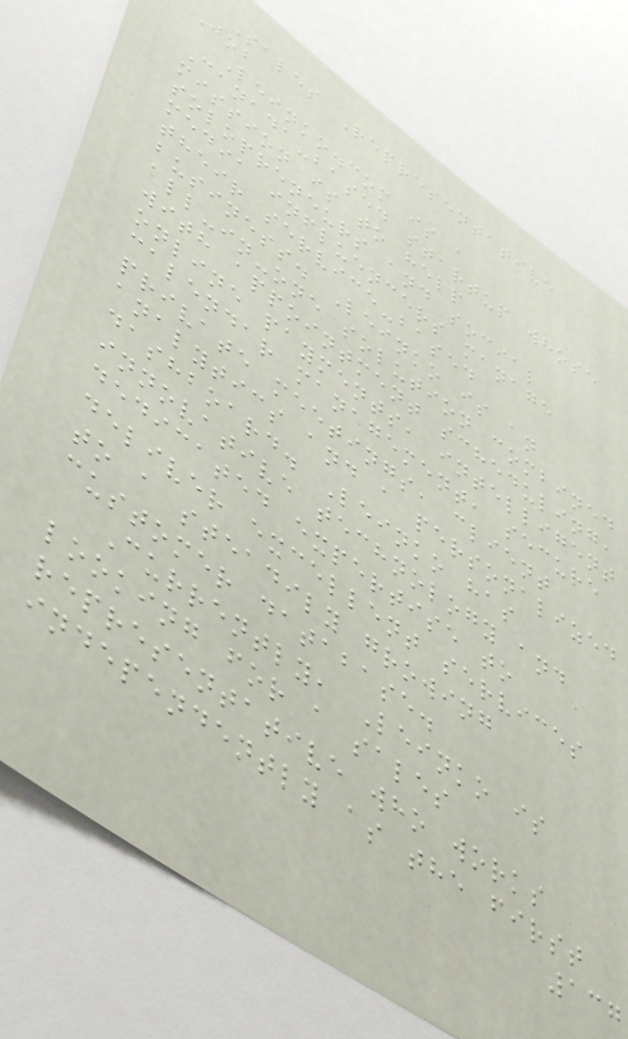Sales Representative
Job
Leinko.com is a
Canada-based startup whose
mission is to help
solopreneurs and social
media influencers manage
their service-based
business. Leinko is an
all-in-one solution combined
with appointment scheduling,
online payments, intelligent
calendar management, secure
private meetings, client
analytics and a personalized
dashboard. Leinko has
innovative technology and
dedicated expertise to
deliver excellent services
to a steadily growing
customer database.
Currently, Leinko is
looking for a sales
representative who works
independently as the first
137
